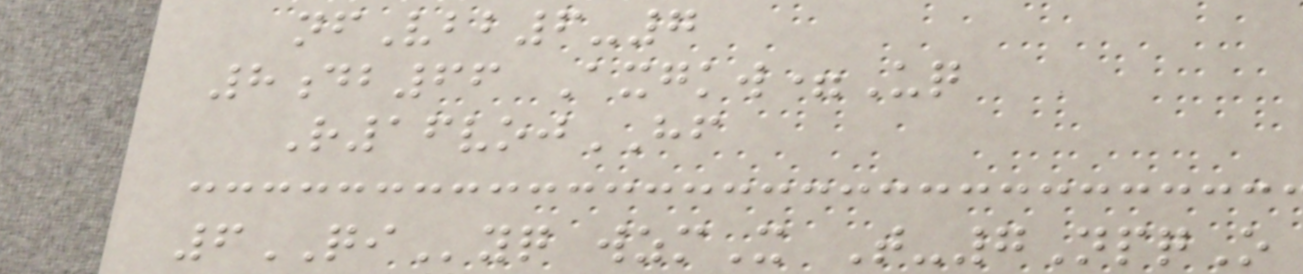nfVbb6-7
8db66 Axgkw=Uq
R16vojHF
6QIyq wzmX T-7NpqO
